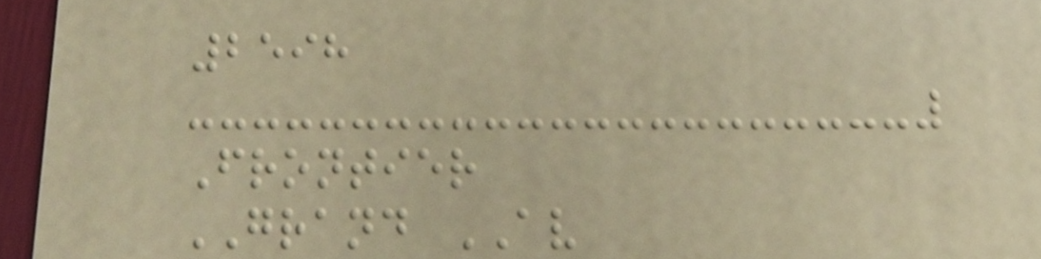2598
Frontier
GRAND AV
